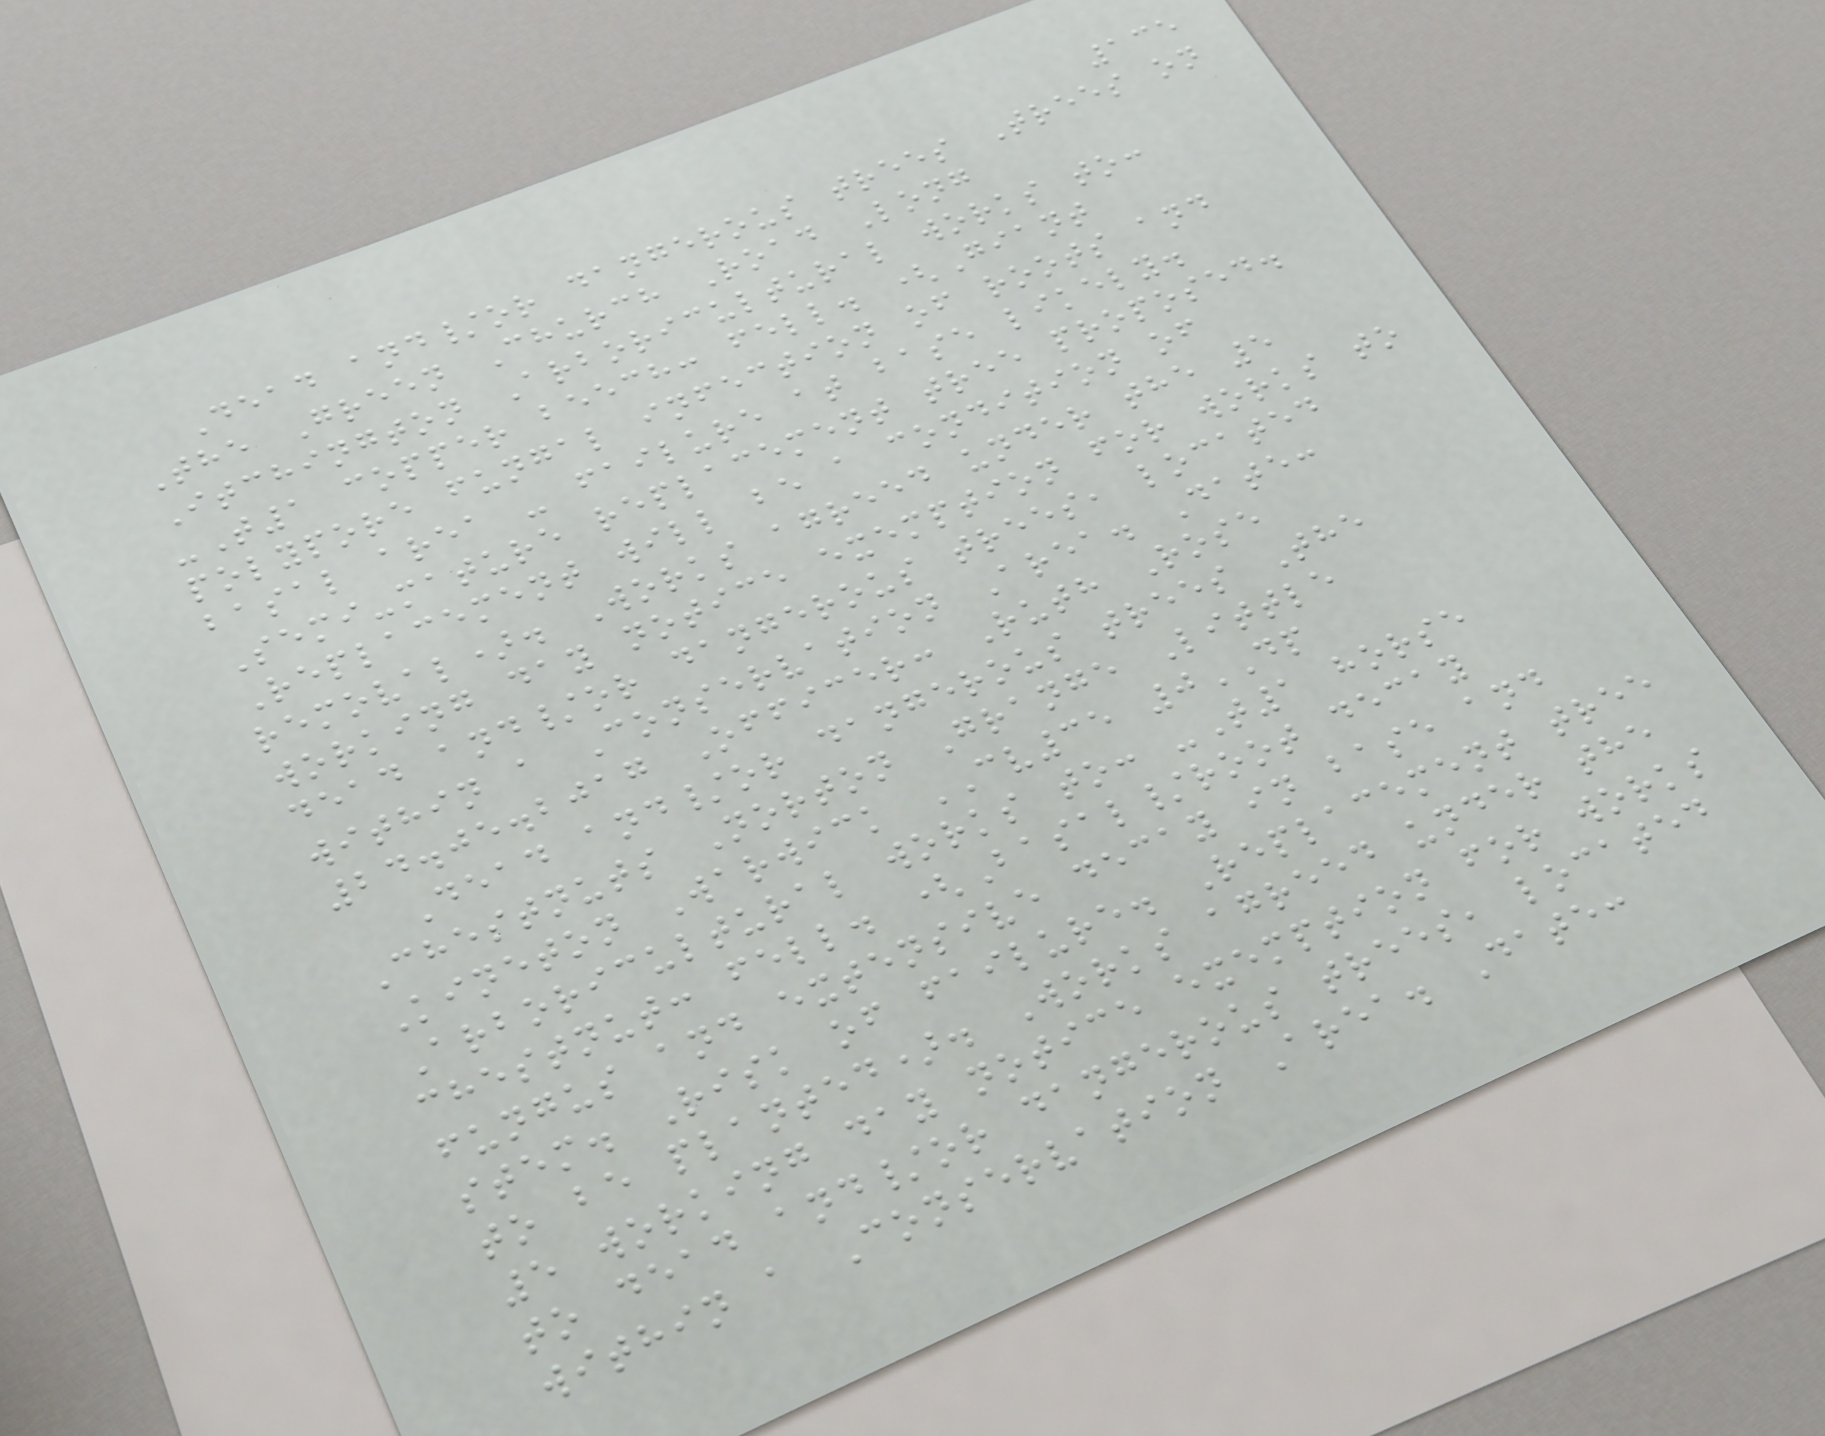135
Dead and/or dangerous trees Trees on
The Green Church Road Long
Itchington Arboricultural works to:
-T1 copper beech: fell. (Giant
polypore fungal infection of roots and
basal area - failure at base likely.
Semi-mature replacement tree proposed.
Replacement will be a condition of
removal). Works agreed under the 5
working day notice exemption for works to
dead and/or dangerous trees, located
within a Conservation Area. Date:
24.05.2017 Officer: Ruth Rose
Dead and/or dangerous trees The
Chestnuts Norton Grange Little
Kineton Warwick CV35 0DP
Arboricultural works to: -T1 horse
chestnut: fell. (Basal/root decay
fungus and extensive decay in base and
stem. Risk of failure. Replacement tree
to be planted). Works agreed under the
5 working day notice exemption for works
to dead and/or dangerous trees, located
within a Conservation Area. Date:
